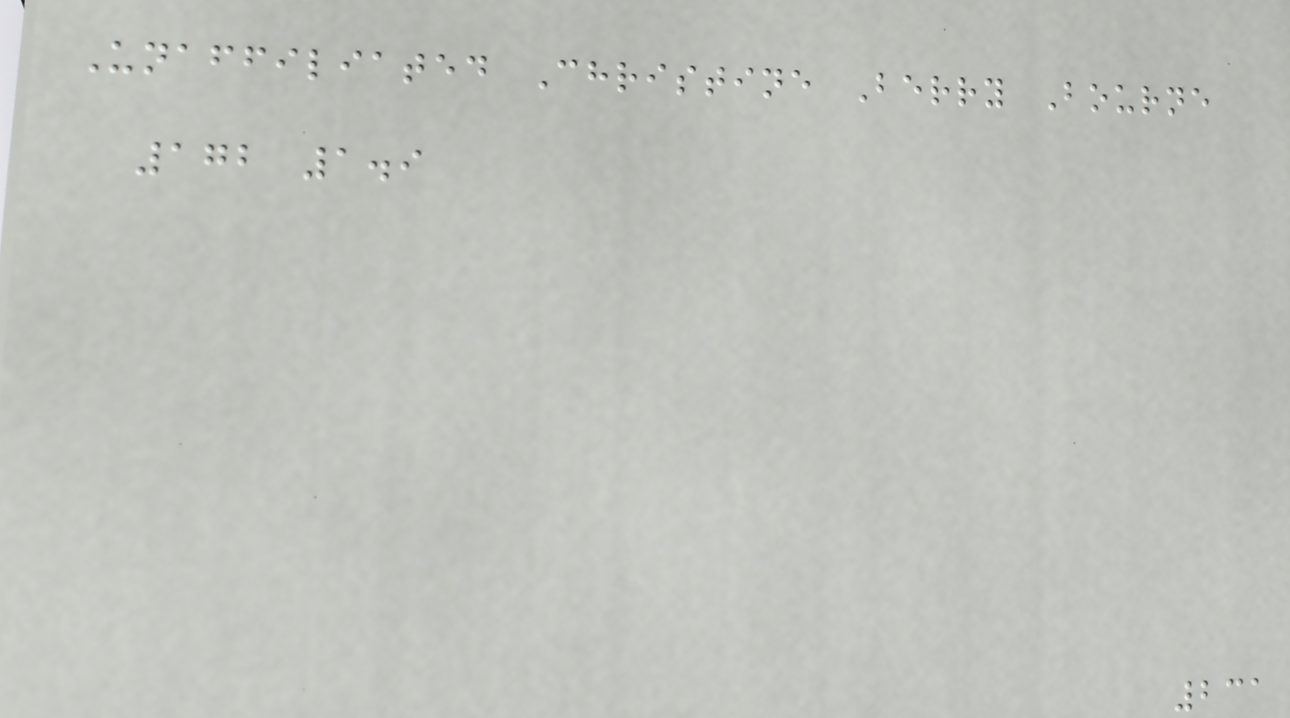Unaffiliated Christine Berry Bourne
172 1.9
231
